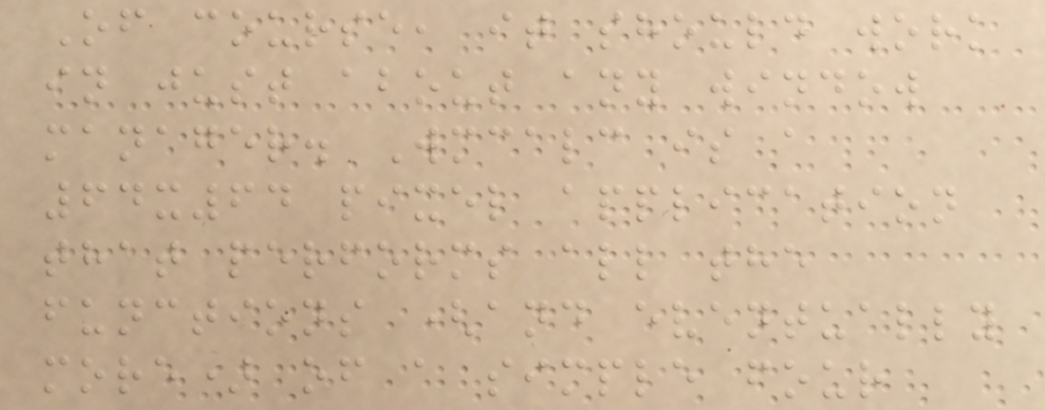Of course, it should work
in just about any window
manager. Wmcalc is a
64x64 pixel application
that performs all the
functions (and eventually
more) of a simple four
